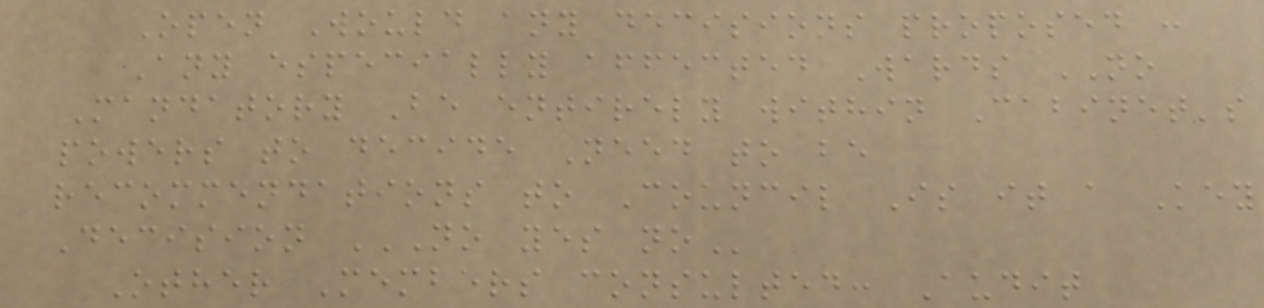Open Would any decisions proposed :
Any especially affected Wards NO
Mandatory Be entirely within Cabinet's
powers to decide Need to be
recommendations to Council Is it a Key
Decision NO YES NO
Other Members consulted: Audit
